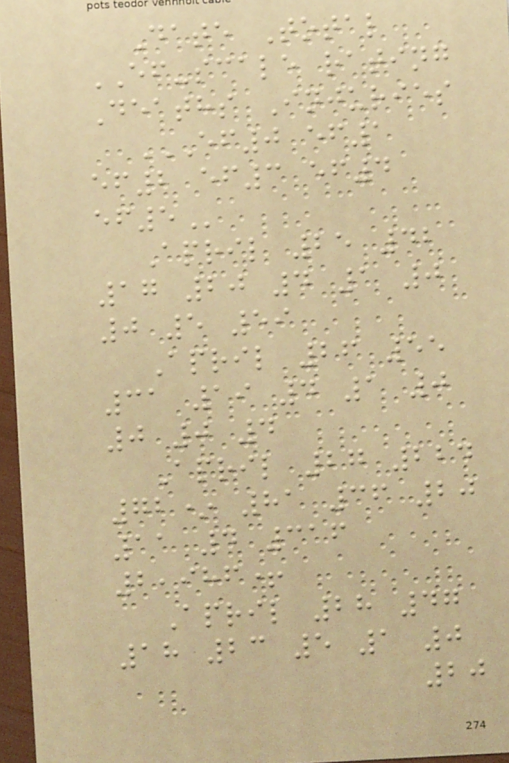Date Total
EF-scale rating
Deaths Injuries
EF0 EF1
EF2 EF3 EF4
EF5
April 25 42
17 20 4 1 0
0 5 59
April 26 55
31 19 4 1 0
0 0 4
April 27 224
72* 81 36 20
11 4 316
2,986+
April 28 47
18 23 5 1 0
20
